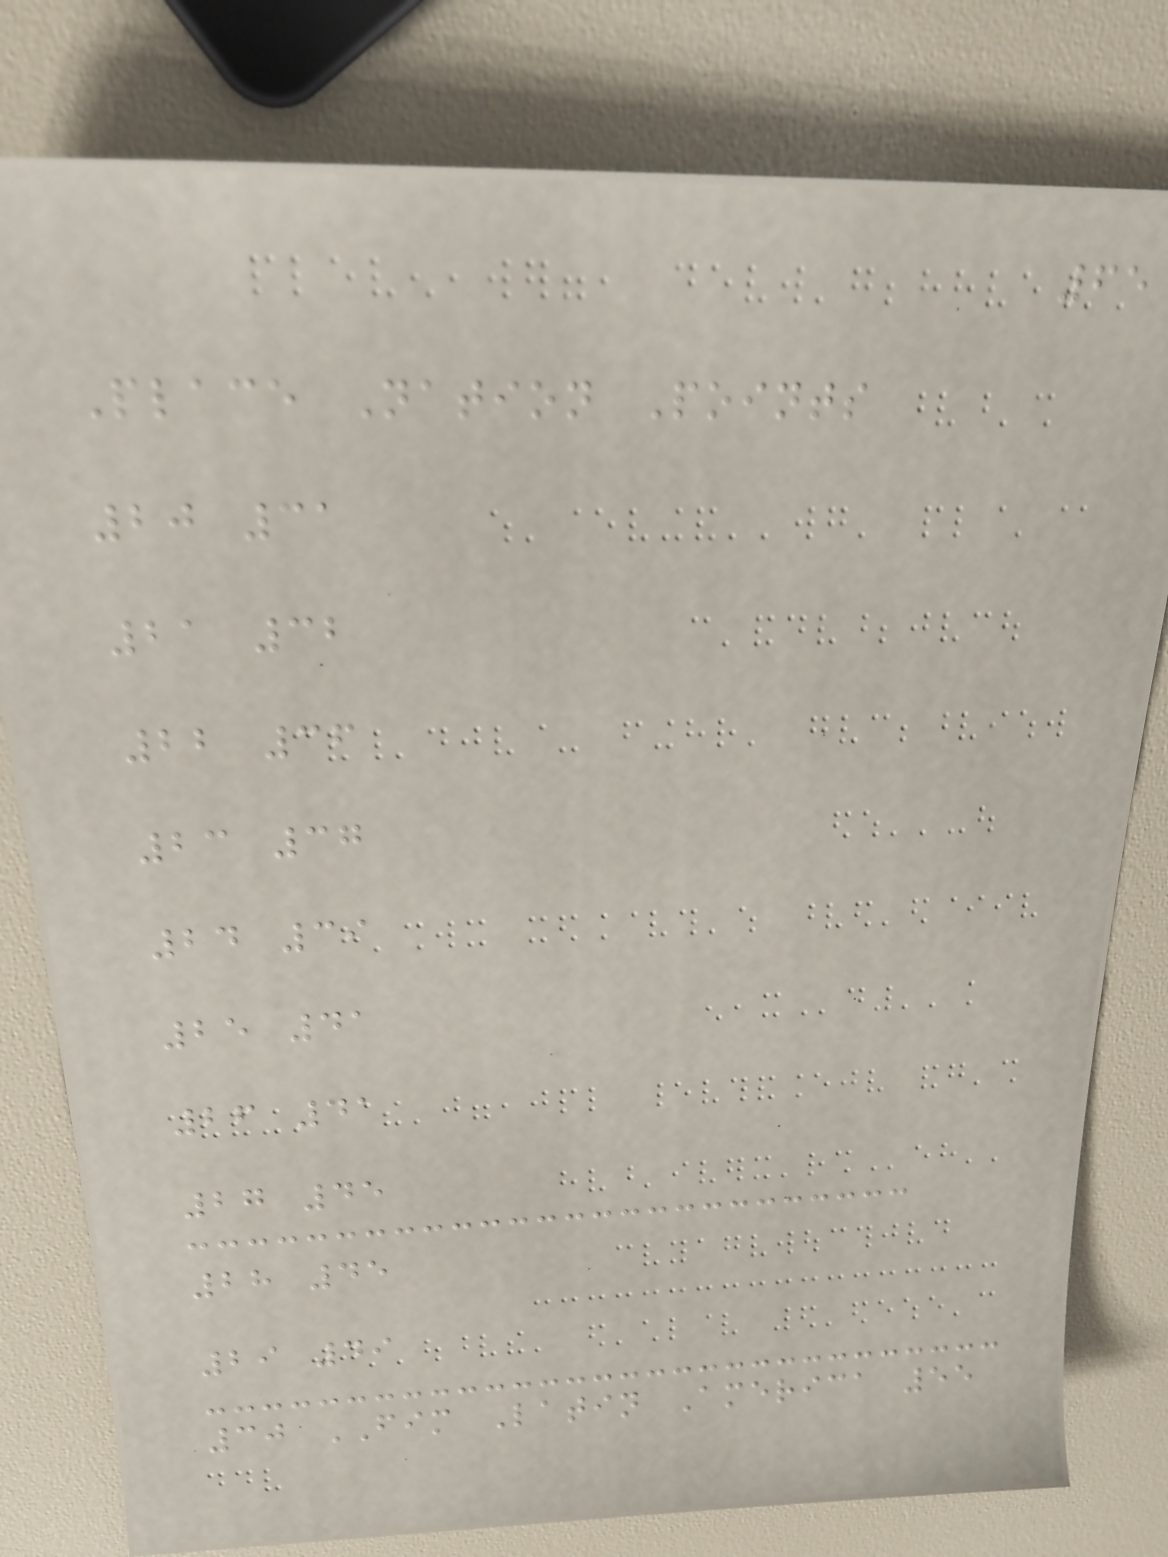65
Place Nation Points
20 31
21 32
22 36
23 37
24 39
25 41
26 41
27 45
28 45
29 49
30 FIM Latin America 55
